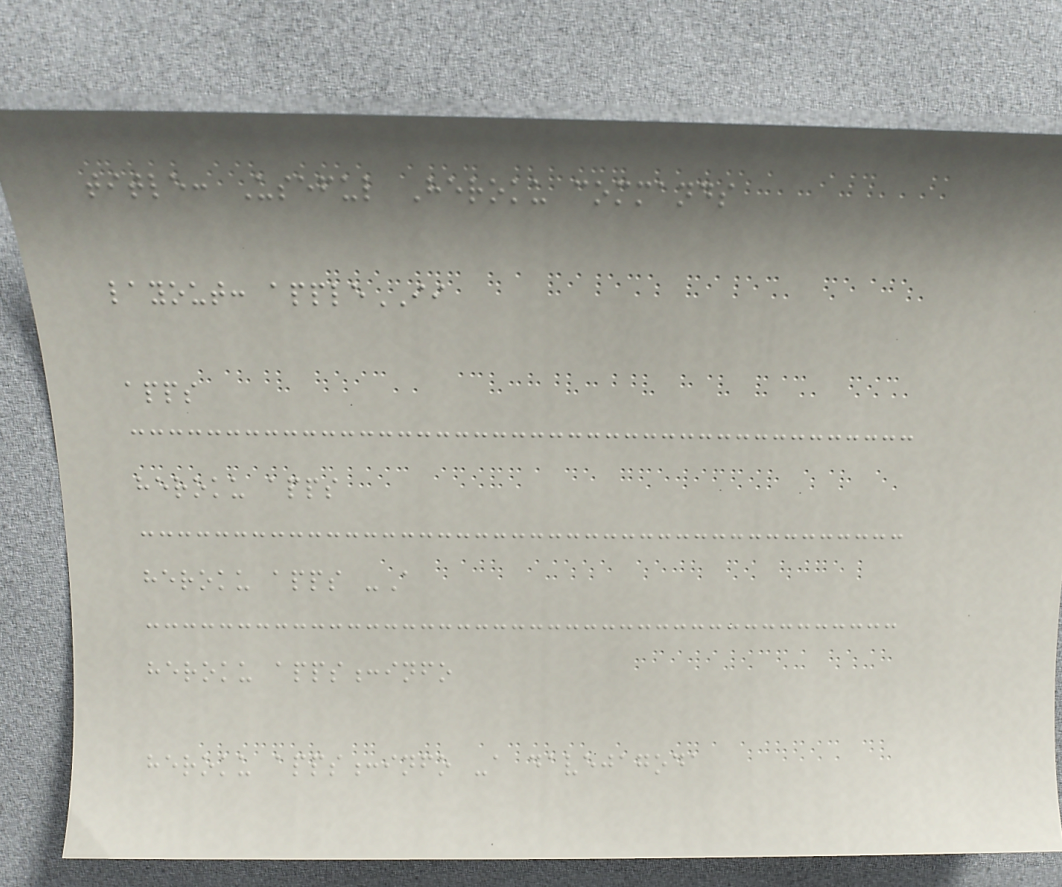title: Useful Heroku commands
layout: appleII
apps
heroku apps
heroku apps -A
heroku apps:info
heroku apps:info -a davejagoda
